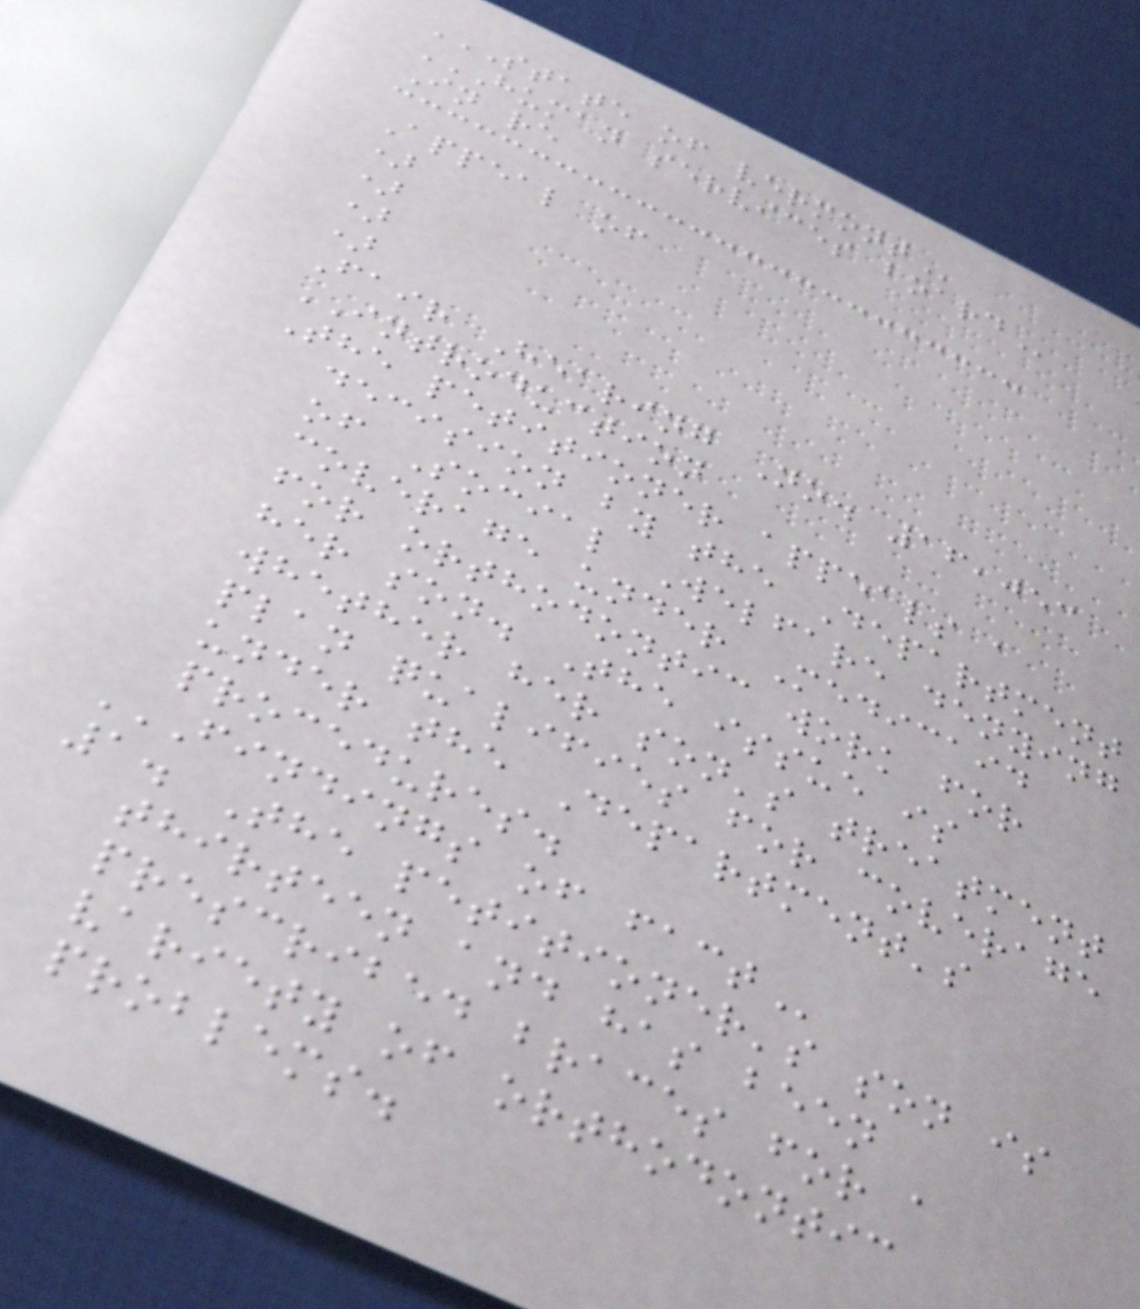STATE OF VERMONT
HUMAN SERVICES BOARD
In re
Appeal of
)
)
)
)
Fair Hearing No. 16,053
INTRODUCTION
The petitioner appeals a
decision by the Department
of Social Welfare denying
coverage under Medicaid
for orthodontic work for
her son. The issue is
whether her son's treatment
plan qualifies for coverage
under the Department's
procedures.
FINDINGS OF FACT
1. The petitioner's son is
thirteen and has been
prescribed braces for a
variety of orthodontic
problems.
